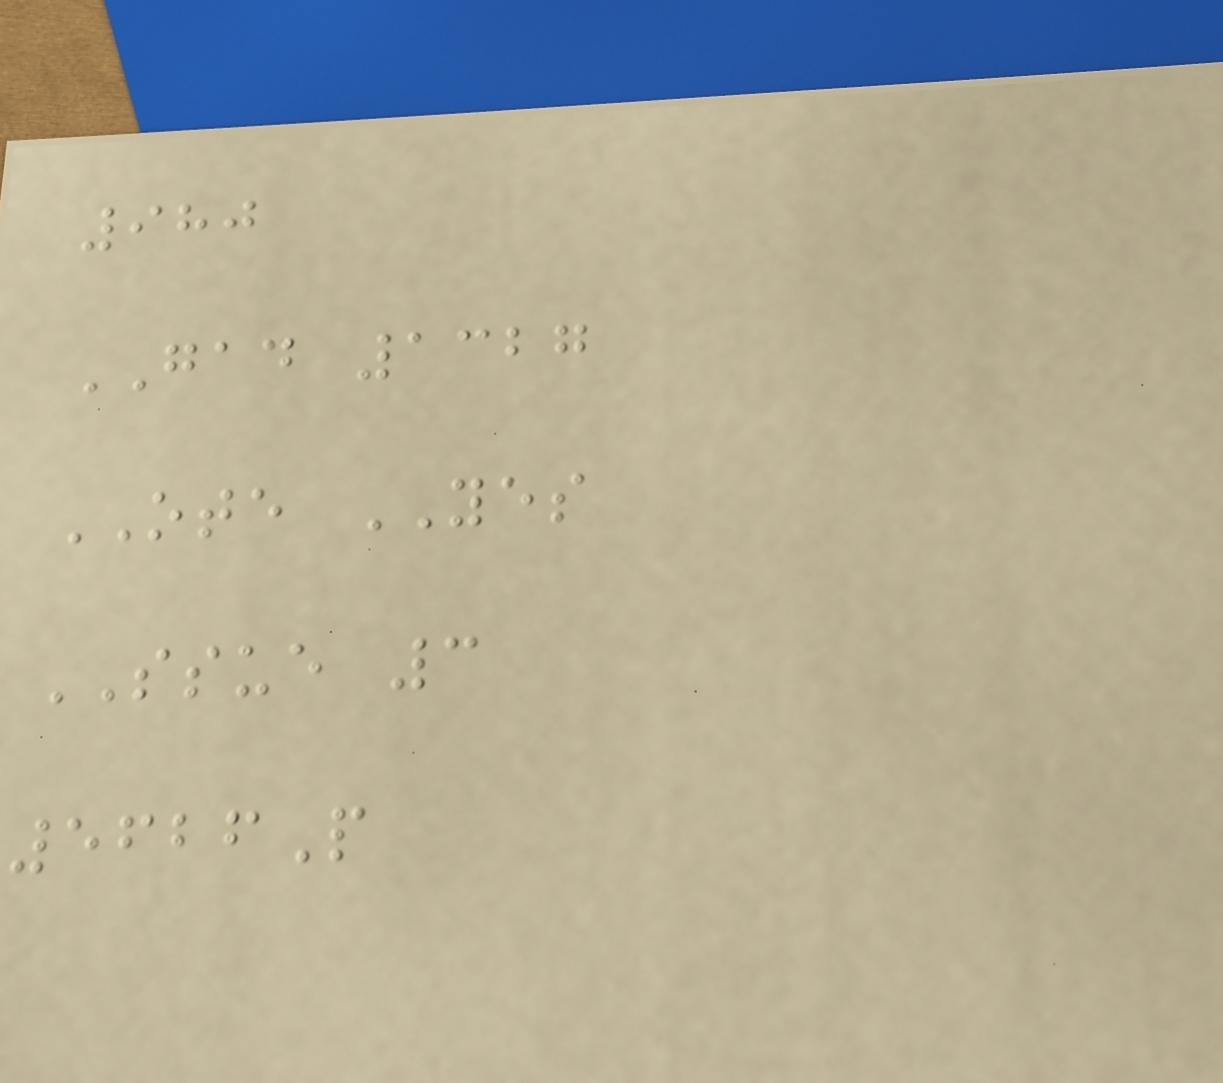980
GAD 1327
OTE YES
SSUE 3
5626P
